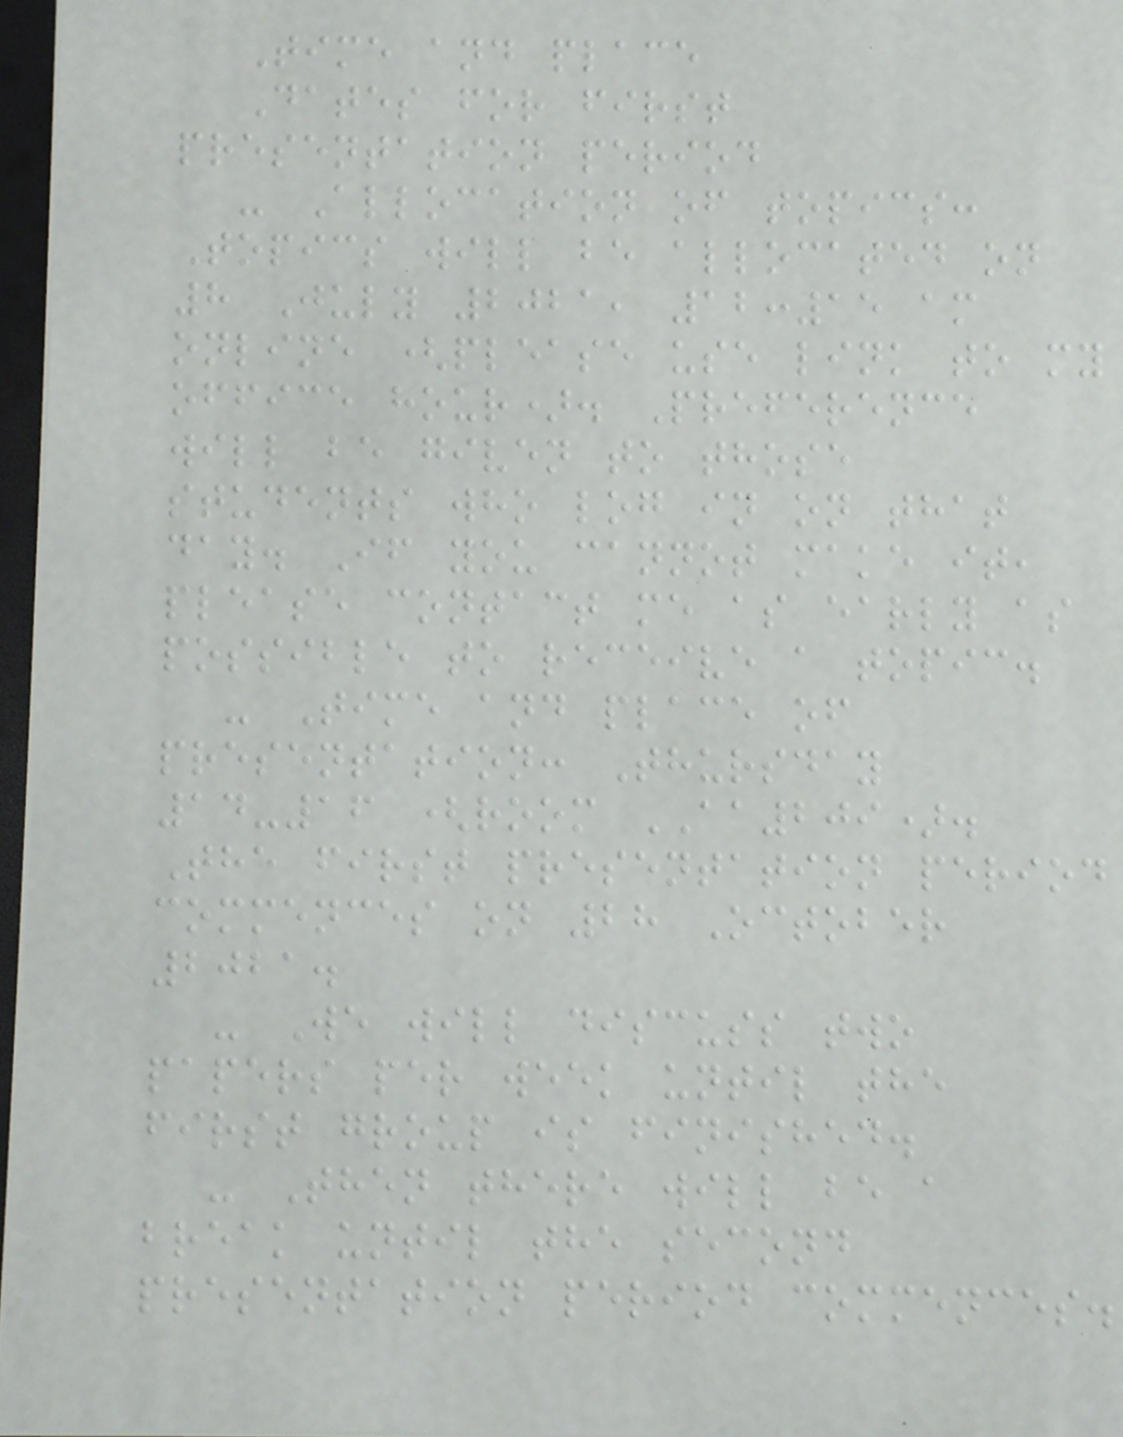Time and place
Dates for first
presentation period
- Allocation of topics:
Topics will be allocated on
8 July 2021, 12:15 am
online (please use link to my
office hour). Preference
will be given to those
students who log in on that
day. If you cannot make it,
please contact me as early as
possible to receive a topic.
- Time and place of
presentation: Thursday
14-16 (room AA209).
The first presentation period
commences on 28 October
2021.
- We will discuss two
papers per week until the
first group is finished.
- Then there will be a
break until the second
presentation period commences.
